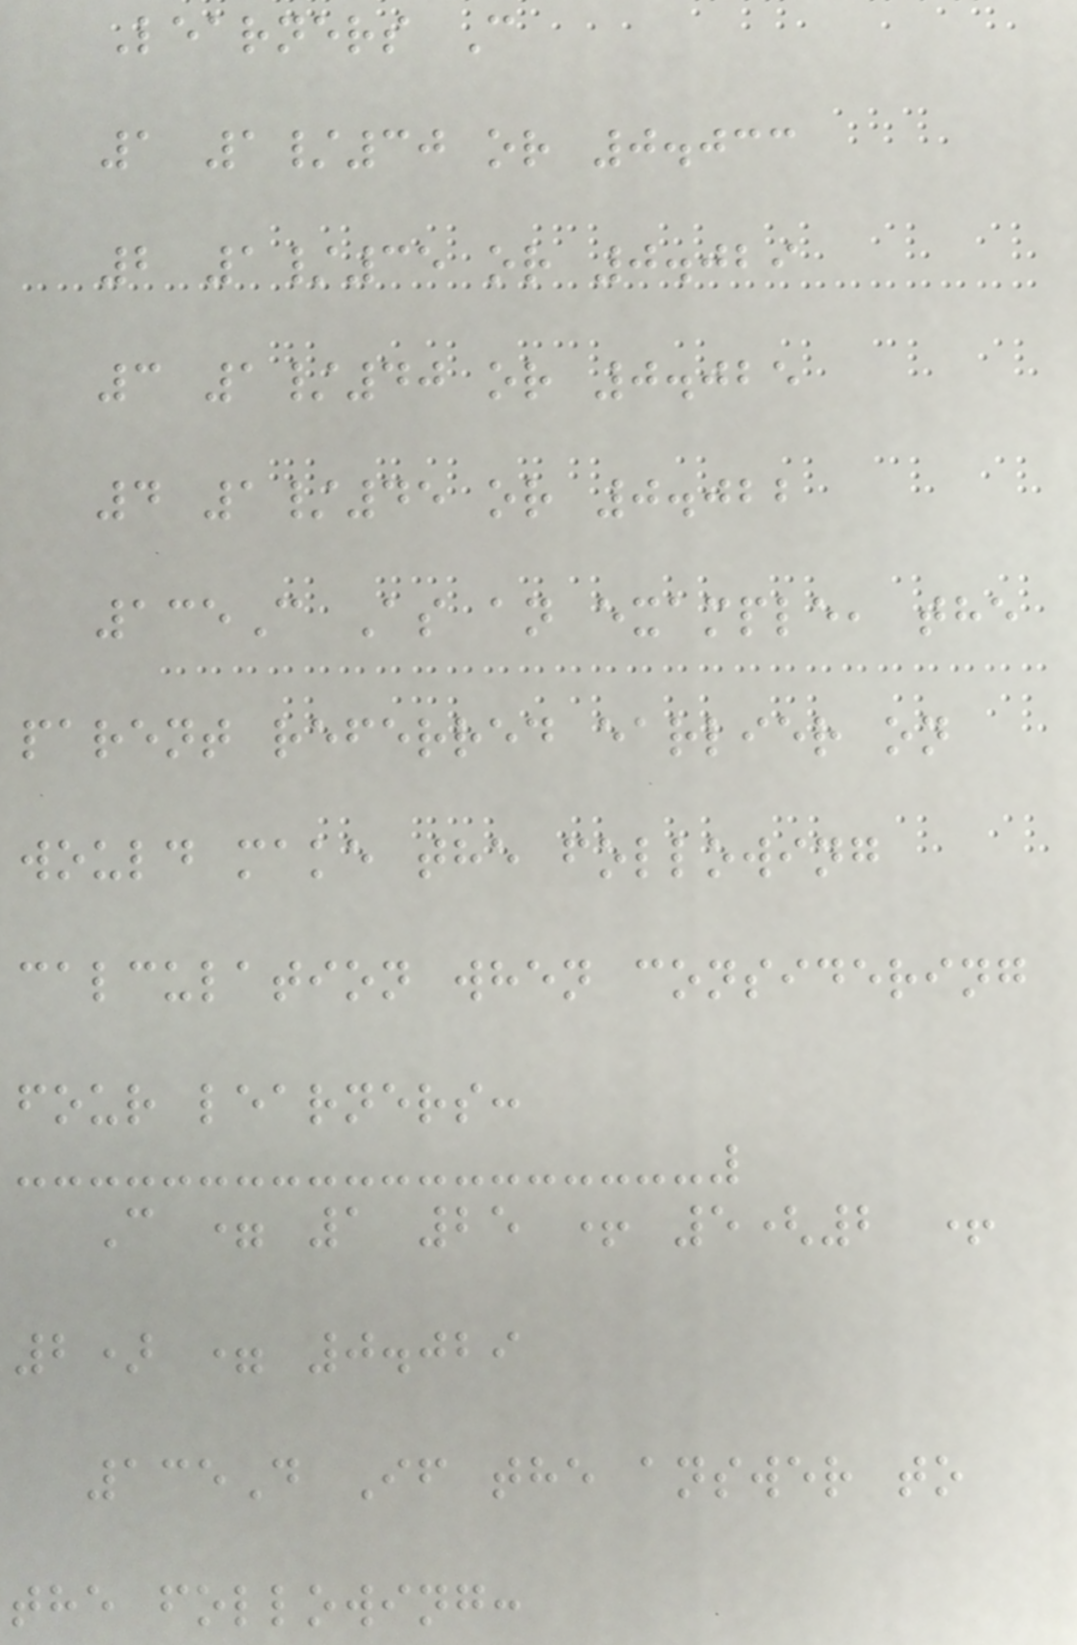Learners C
1 1/30 or 0.033
2 1/35 or 0.029
3 1/40 or 0.025
4 1/45 or 0.022
135C As an example, the
parent referred earlier on
would make the following
calculation when considering
four learners:
C = 1 25 + 5(2 +
2) = 0.029
135D If the answer to
the following:
